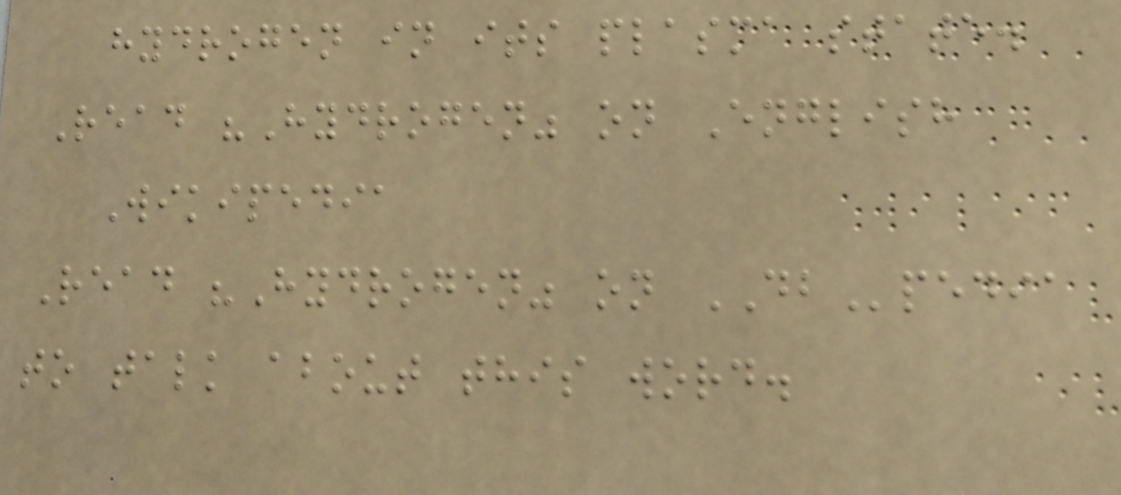hydrogen in its plasma state.
Read "Hydrogen" on English
Wikipedia
Read "Hydrogen" on DBpedia
to talk about this word.
